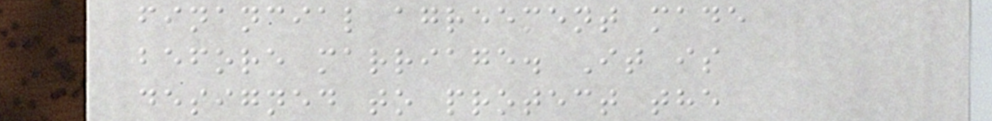financial agreement made
before marriage. It is
designed to protect the
